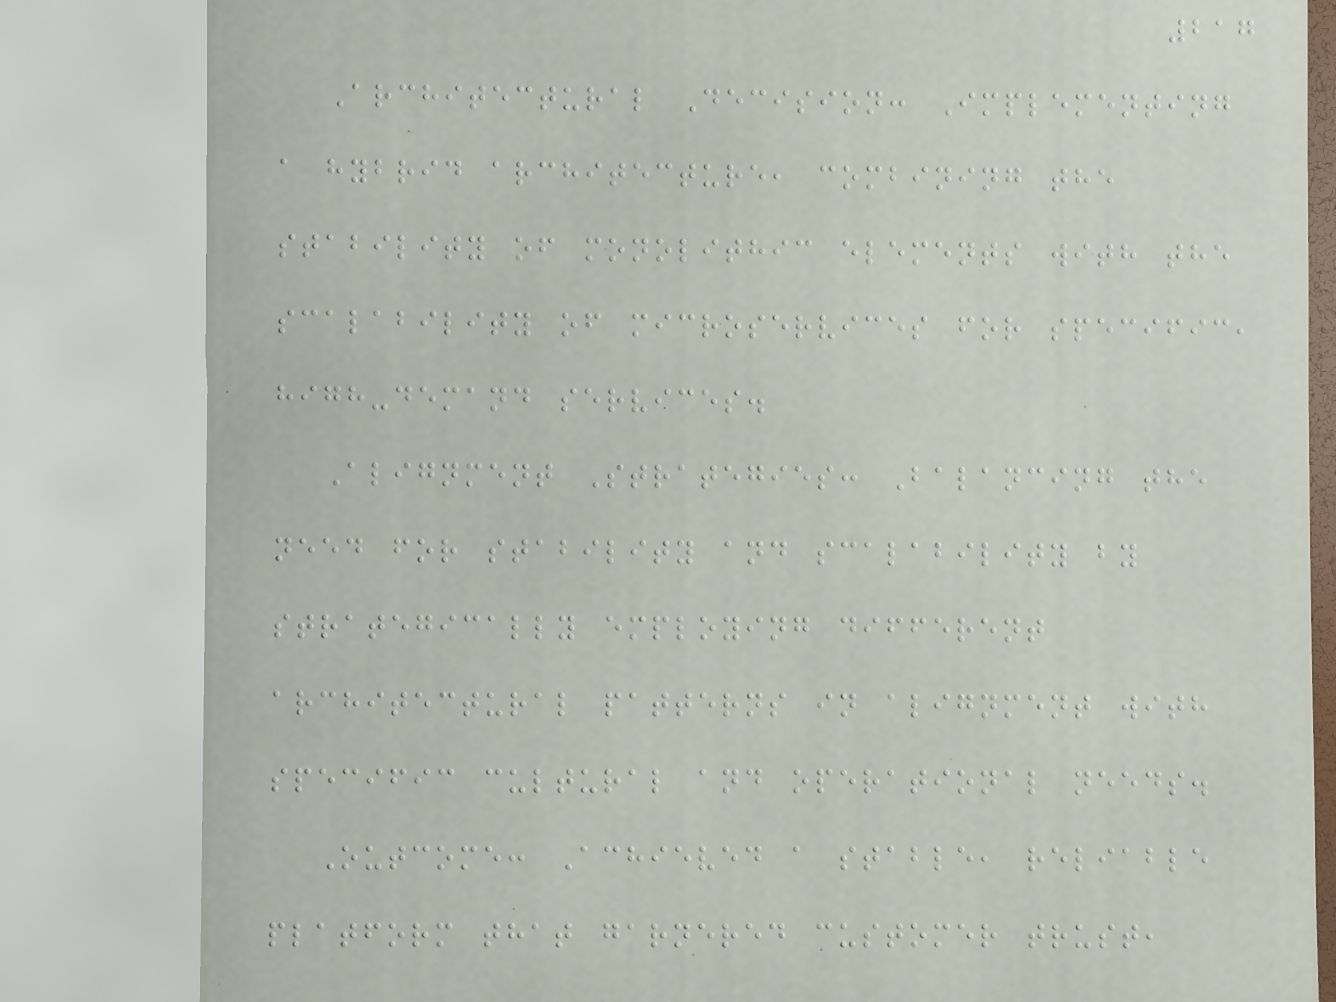217
Architectural Decision: Implementing
a hybrid architecture, combining the
stability of monolithic elements with the
scalability of microservices for specific,
high-demand services.
Alignment Strategies: Balancing the
need for stability and scalability by
strategically employing different
architectural patterns in alignment with
specific cultural and operational needs.
Outcome: Achieved a stable, reliable
platform that garnered customer trust,
